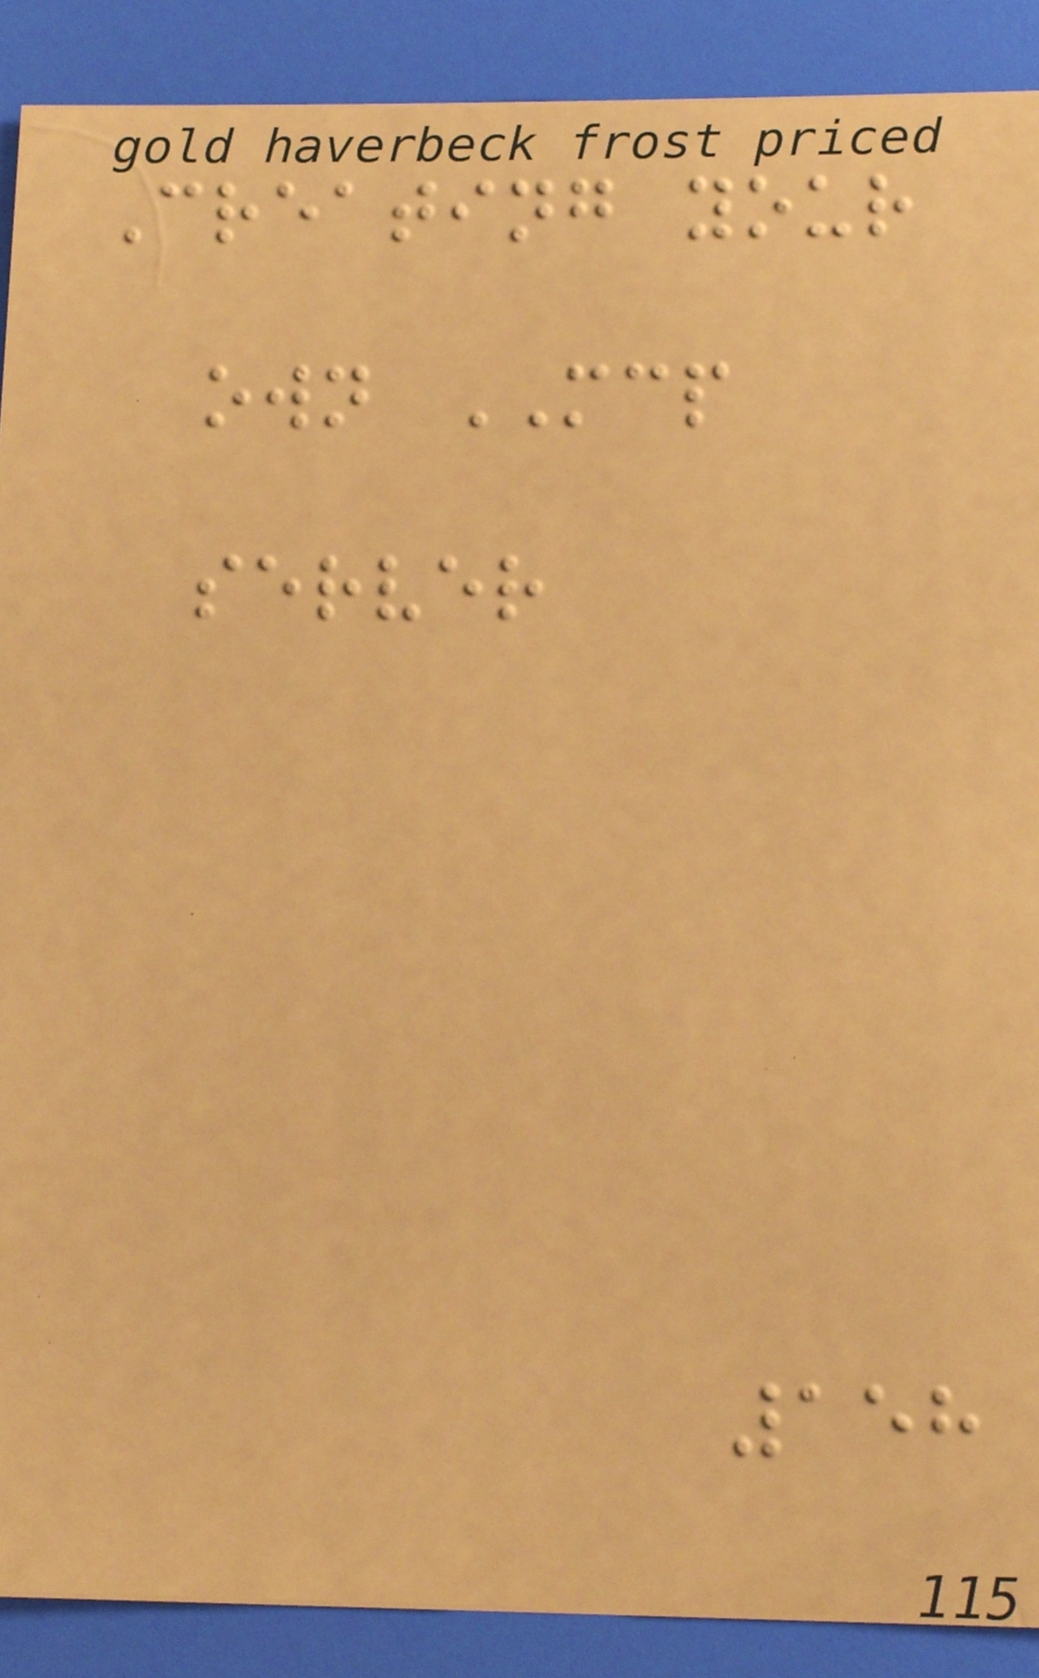Creating your
own MCP
server
158
